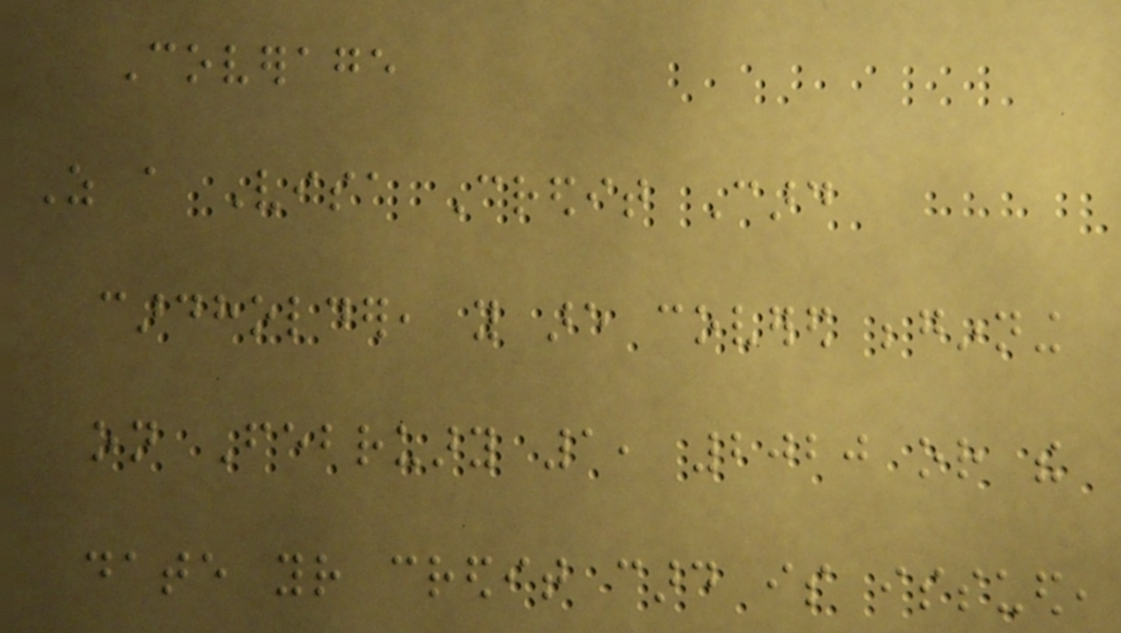Coverage
As a Visa Credit Card
cardholder, you are covered beginning
on February 1, 2020 or the
date your credit card is issued,
